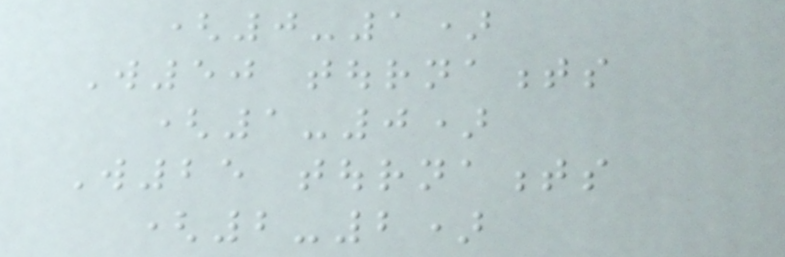(0-1)
W50 tournaments
(1-0)
W25 tournaments
(2-2)
